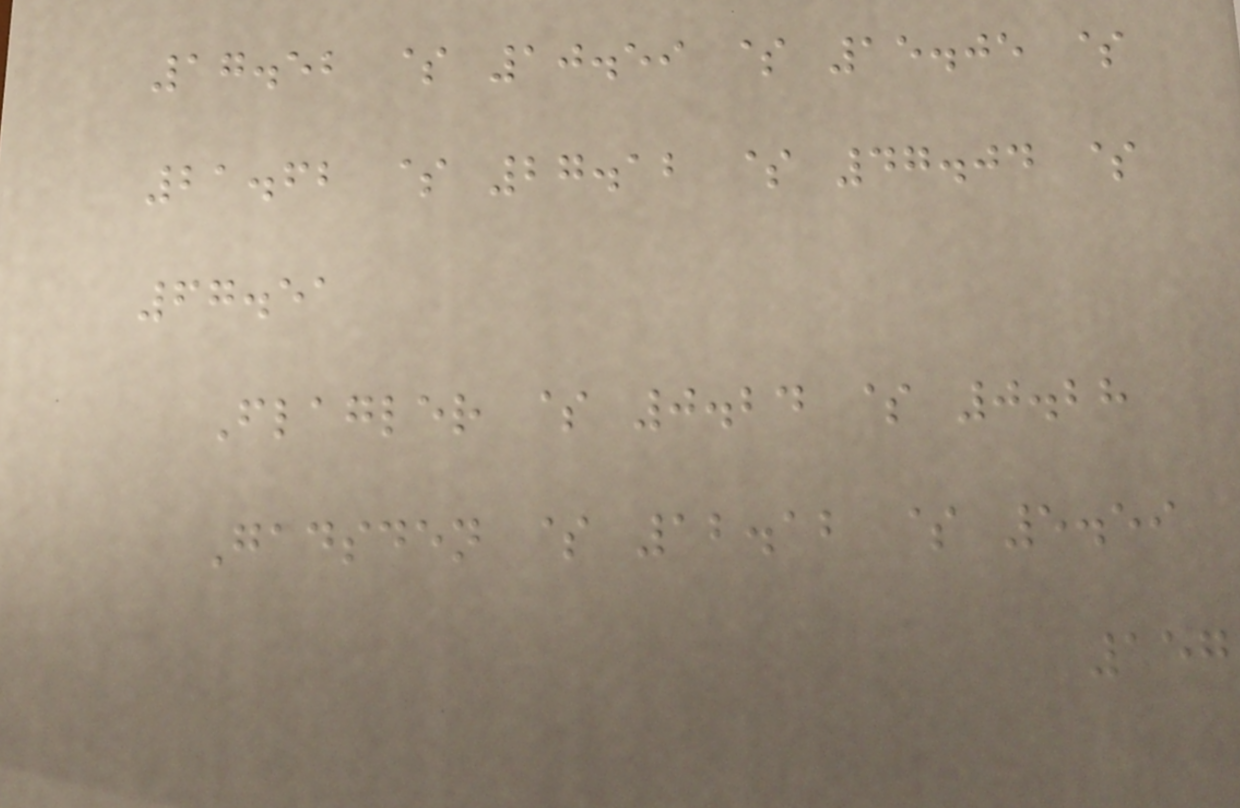17.52 $ 10.59 $ 15.05 $
21.62 $ 27.12 $ 47.04 $
67.51
Flagler $ 0.24 $ 0.28
Gadsden $ 12.12 $ 5.59
157
